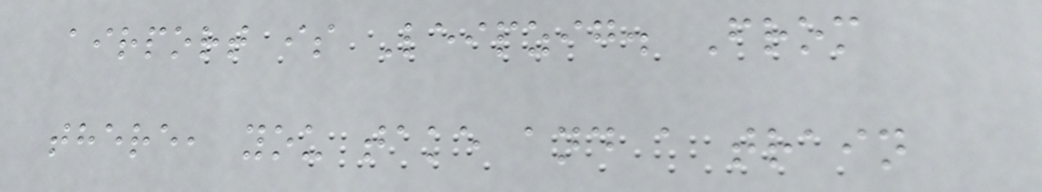airport is Leipzig. From
there, you take and a train
